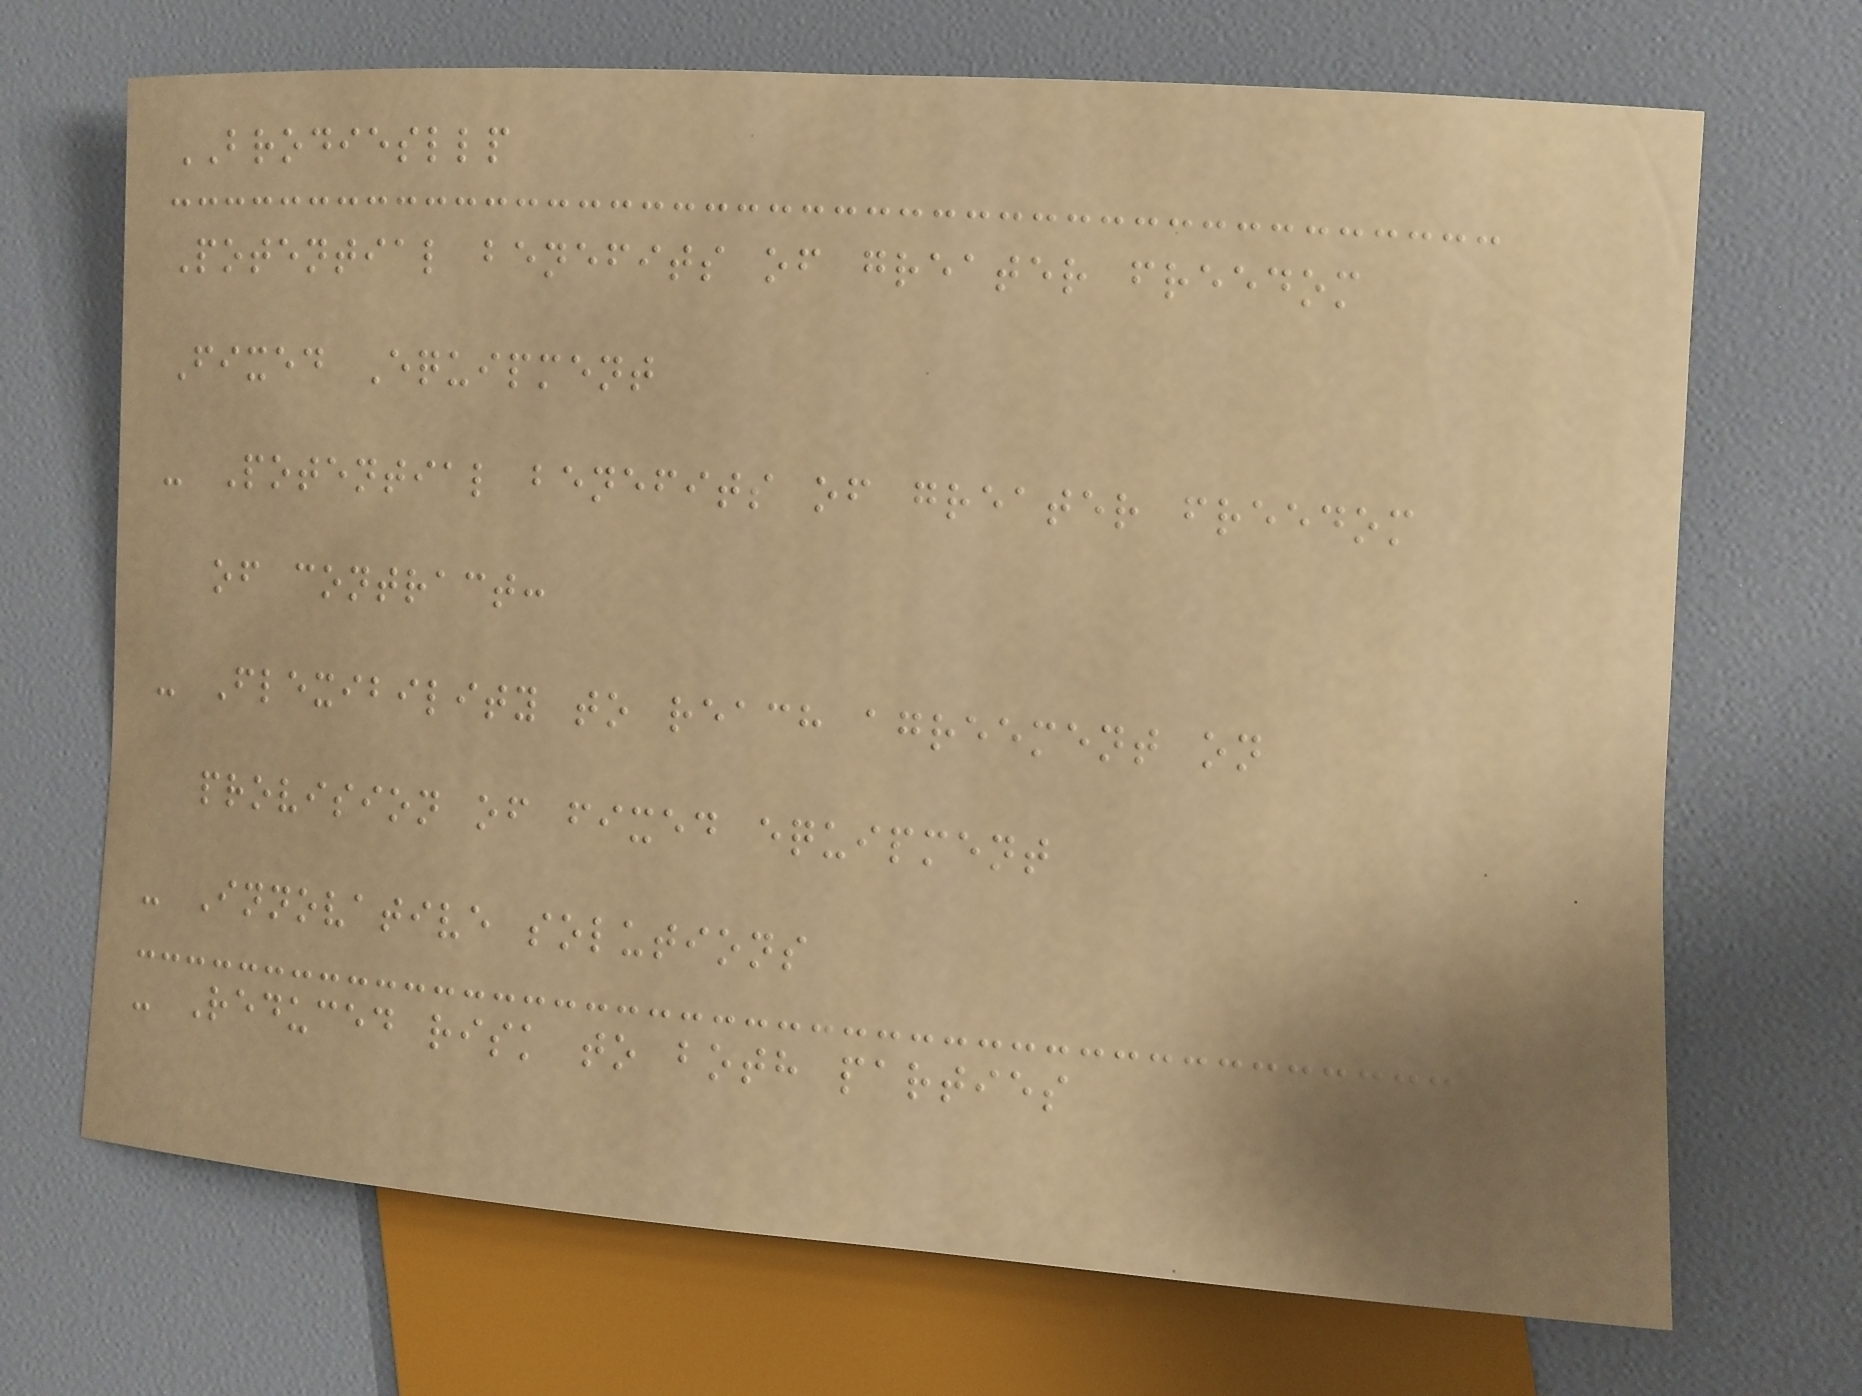BRODIESLLP
Potential benefits of greater freedom
Fixed Equipment
- Potential benefits of greater freedom
of contract:
- Flexibility to reach agreement on
provision of fixed equipment
- Innovative solutions
- Reduced risk to both parties
